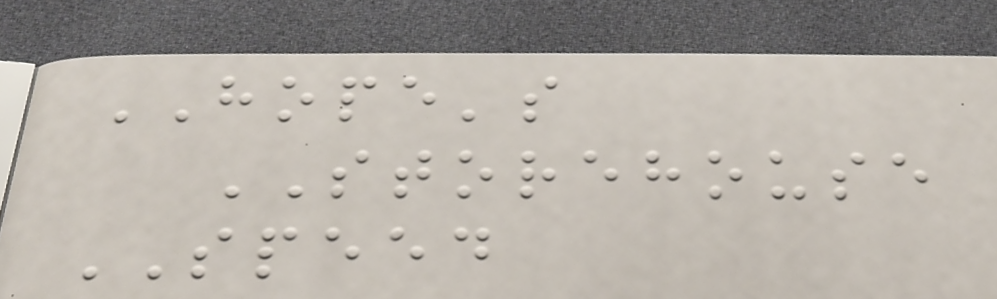HOPE's
STOREHOUSE
SPEED
